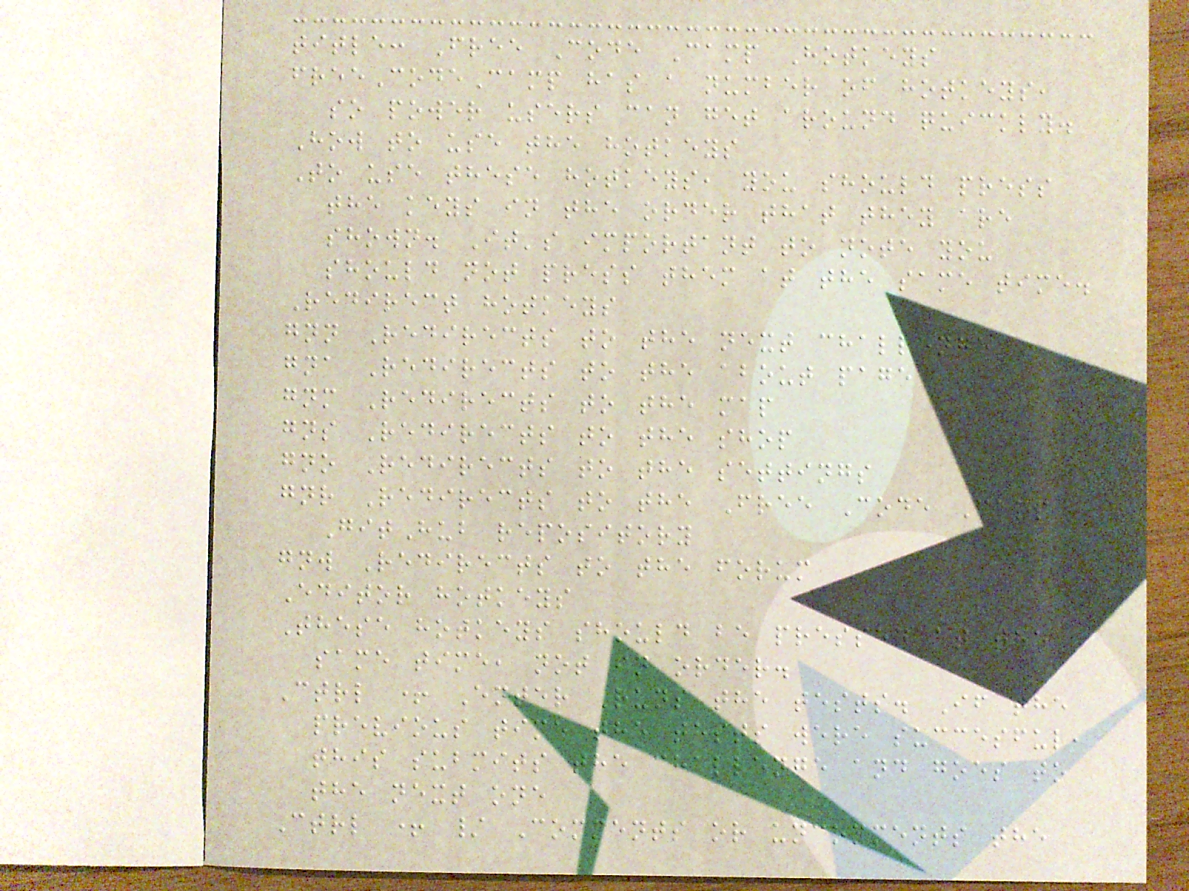title: Free Code Camp Hotkeys
freeCodeCamp has a number of hotkeys,
so power users can get around quickly.
How to use the hotkeys
To use these hotkeys, you should press
the keys in the order that they are
shown. It's important to note you
should not press them at the same time.
Redirect hotkeys
gnn Redirects to the next challenge
gna Redirects to the about page
gnm Redirects to the map
gns Redirects to the shop
gno Redirects to the settings
gnr Redirects to the Free Code Camp
GitHub repository
gnw Redirects to the forum
Editor hotkeys
These hotkeys should be pressed at the
same time, not in order.
Ctrl + Enter Runs the tests. If the
previous time the tests were succesful,
this submits the challenge and goes to
the next one
Ctrl + / Comments or uncomments the
